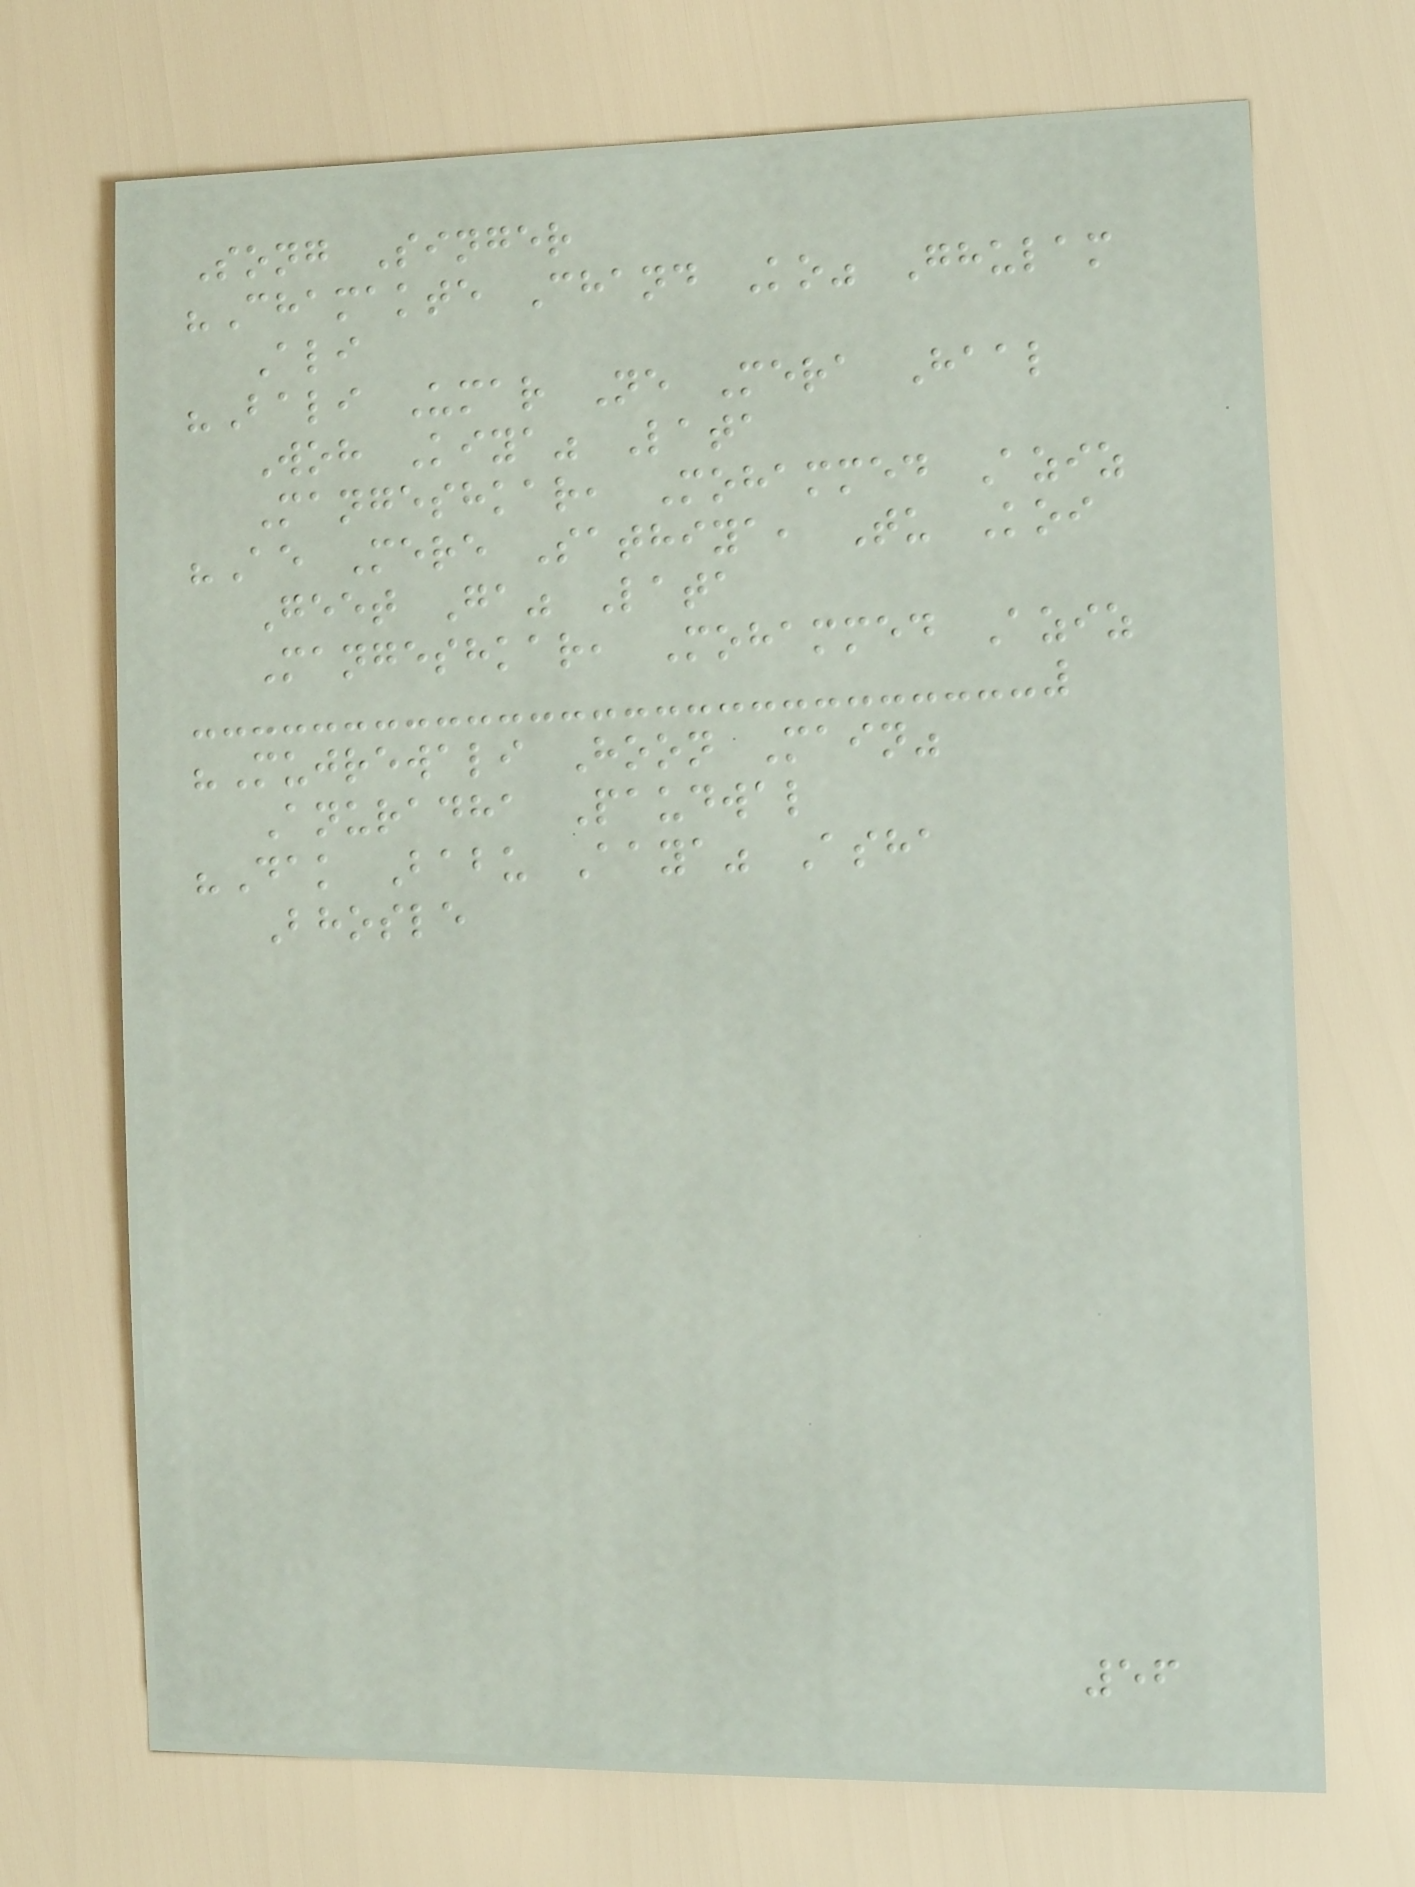Song Singer
"Chamakte Chand Ko" Ghulam
Ali
"Bali Umar Ne Mera Haal
Woh Kiya" Lata
Mangeshkar, Mohammed Aziz
"Ae Mere Sathiya, Tu Koi
Geet Ga" Lata
Mangeshkar, Mohammed Aziz
"Mujrewali Hoon Main"
Anuradha Paudwal
"Dak Babu Aaya" Asha
Bhosle
56
